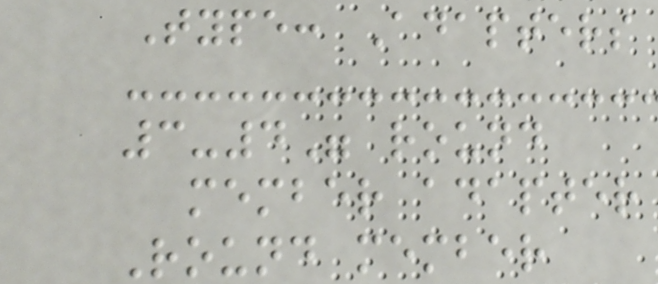Type: Adapters
3-4" round
member adapter
Round member
